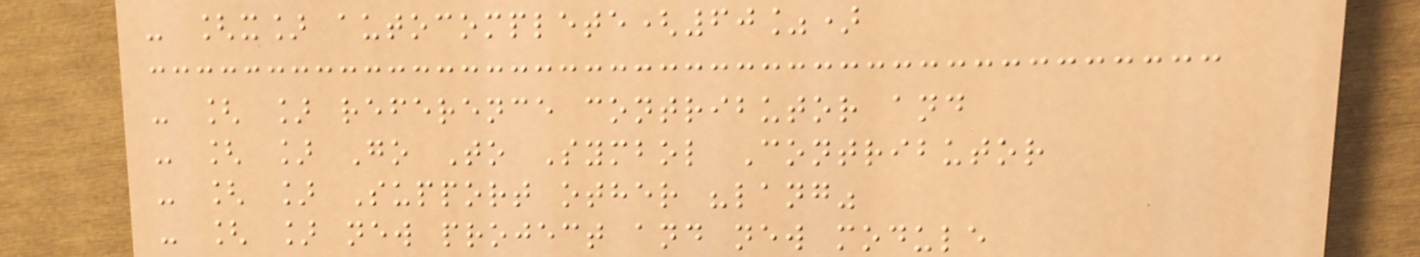- [x] autocomplete(60%)
- [ ] reference contributor and
- [ ] Go To Symbol Contributor
- [ ] Support other "lang"
- [ ] new project and new module
